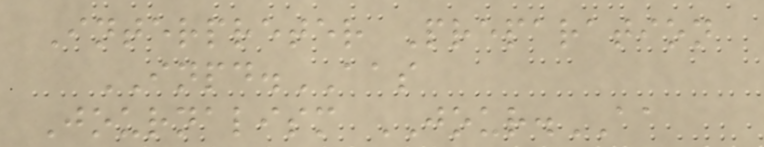Interpreter Preparation
INPD.AAS
Journalism JOUR.AA
